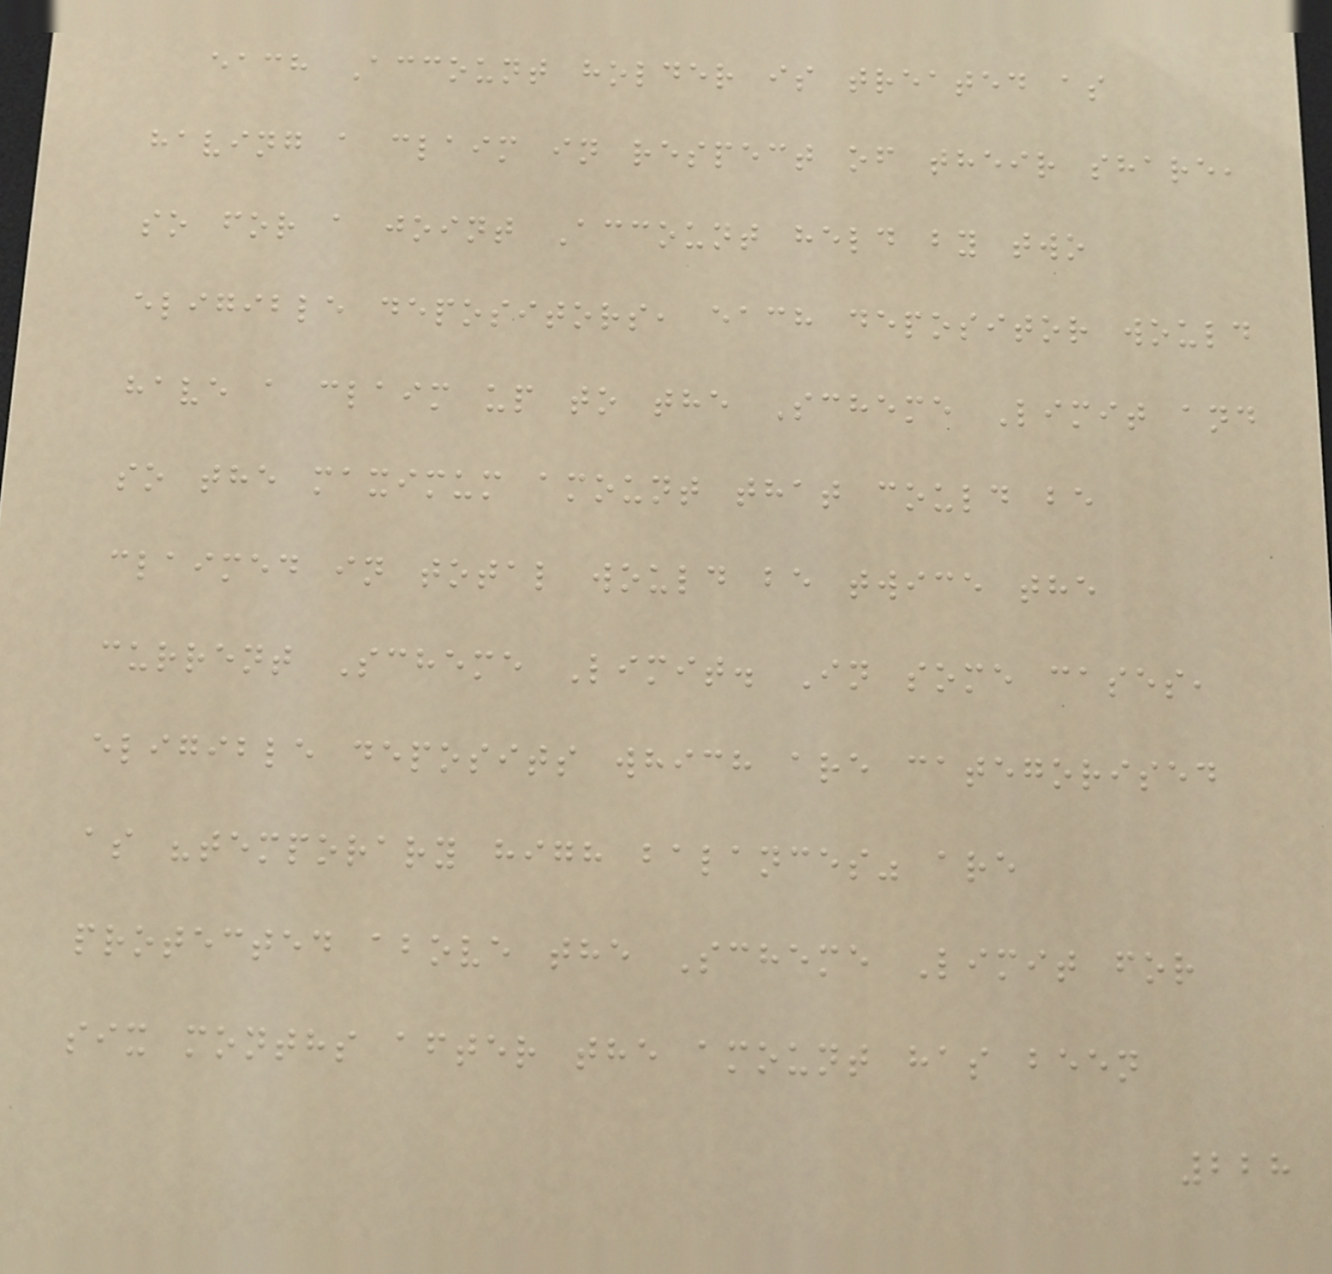each Account holder is treated as
having a claim in respect of their share,
so for a joint Account held by two
eligible depositors, each depositor would
have a claim up to the Scheme Limit and
so the maximum amount that could be
claimed in total would be twice the
current Scheme Limit. In some cases,
eligible deposits which are categorised
as "temporary high balances" are
protected above the Scheme Limit for
six months after the amount has been
228
